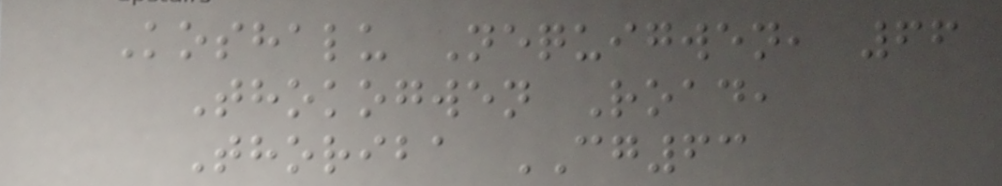Koshalu Nequigwen, 66
Thokogwen Road,
Thoriba CG63
